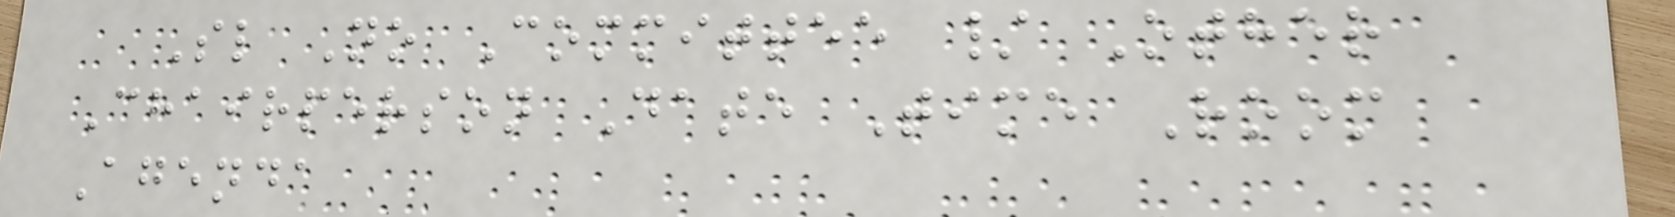Sl No Committee / Other
Chairperson Date Time Room
Agenda
